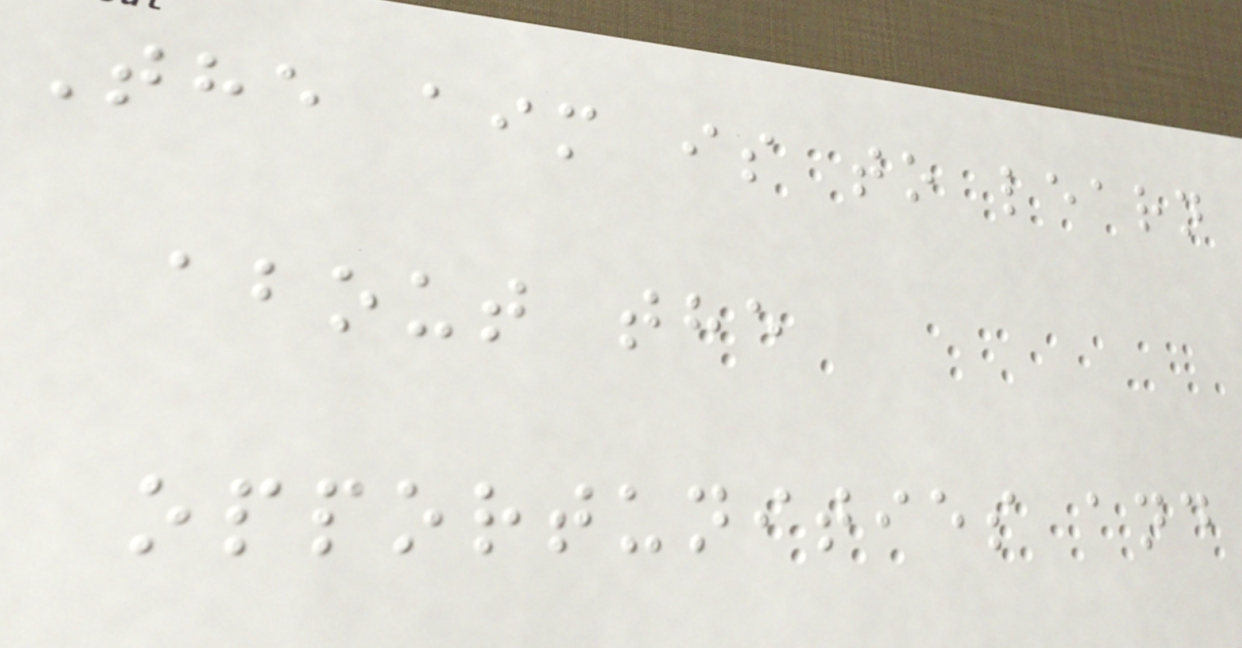The aim is to learn
about the
opportunities and
